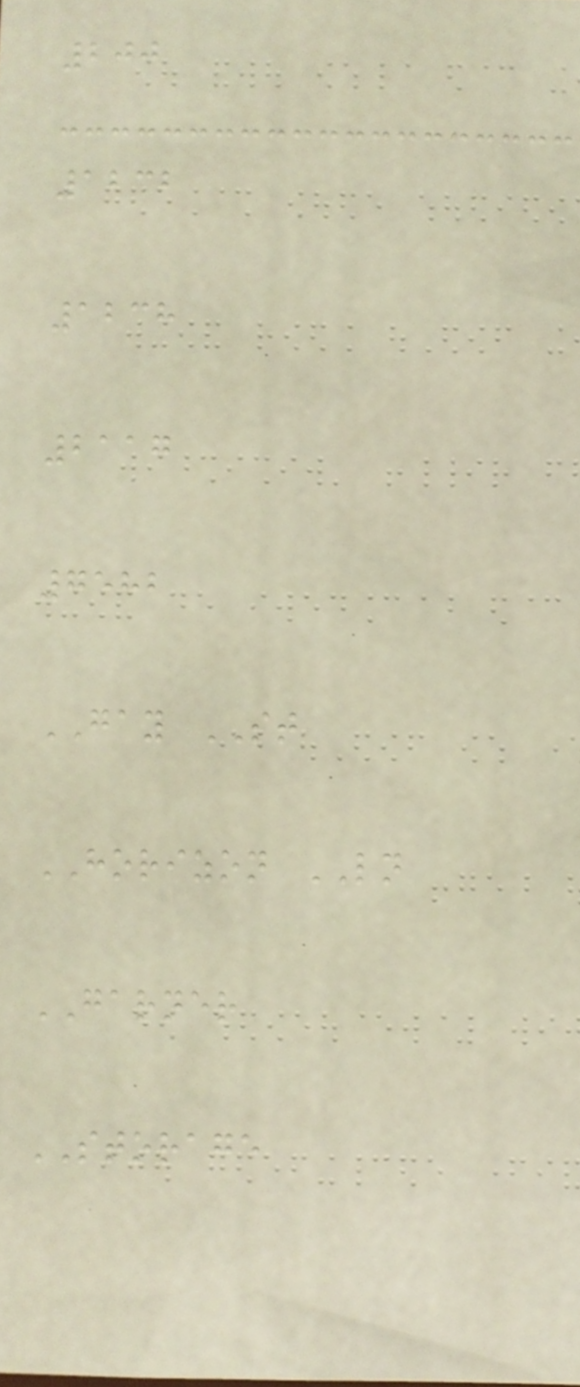200
1232
1238
2117
7582
GAY ST
HORIZON LN
GARNER
STORAGE
